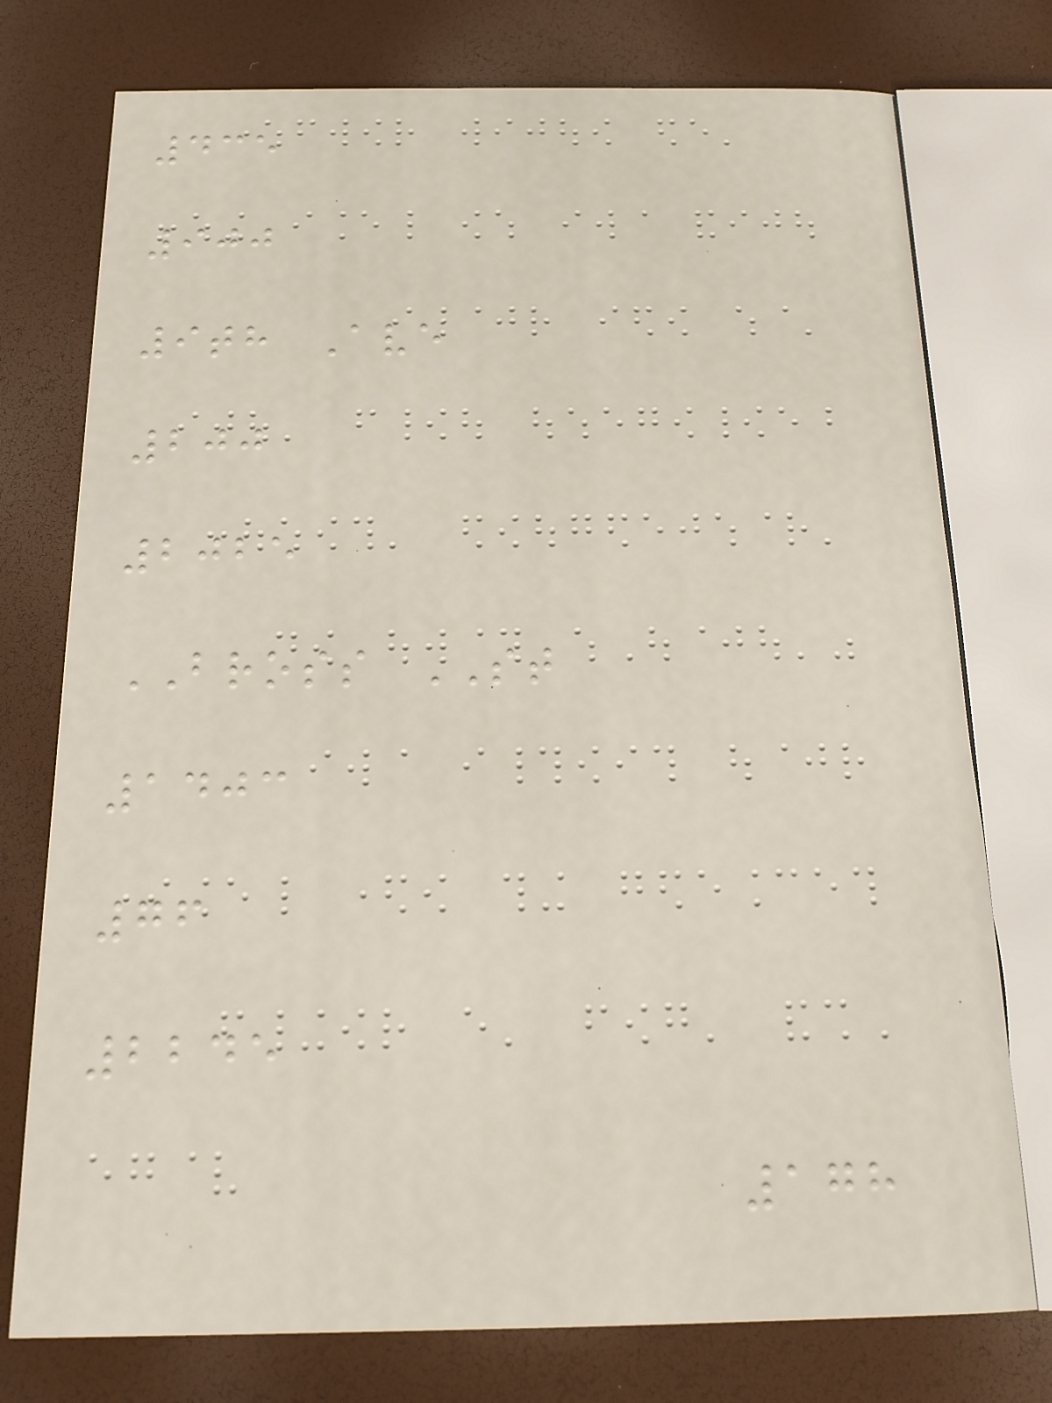435
900
9th Ave
200
2025
BROSS ST
1403
76
2245
178
